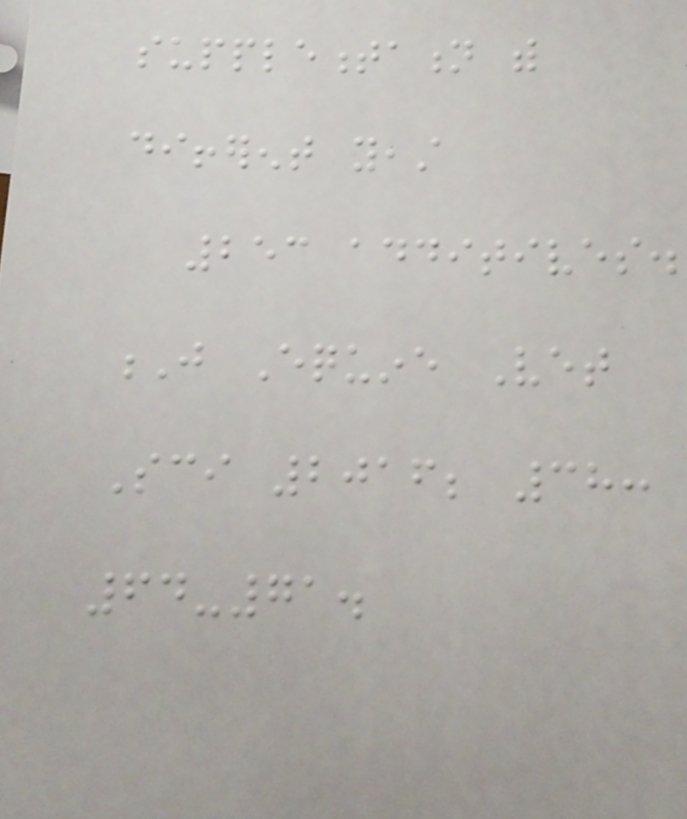supplementation with
different yeast
253 additives.
J Equine Vet
Sci 2016; 38:
64-71.
